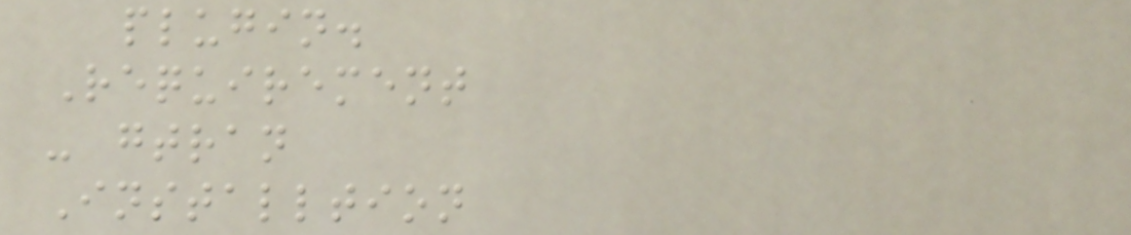plugin.
Requirement
- gtran
Installtion
